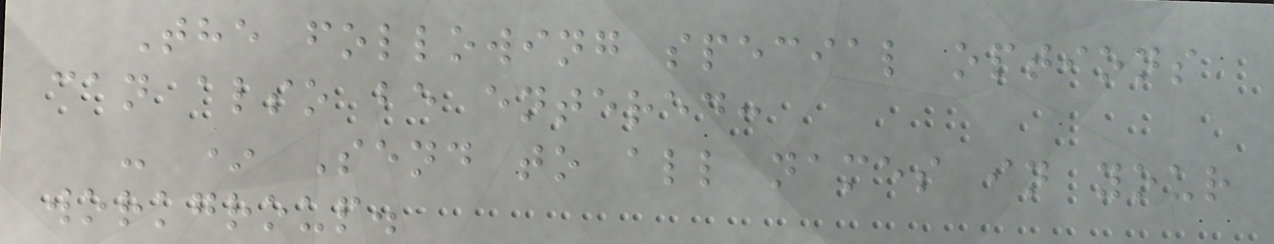The following special options
can also be entered:
- * Send to all names in your
workgroup.
